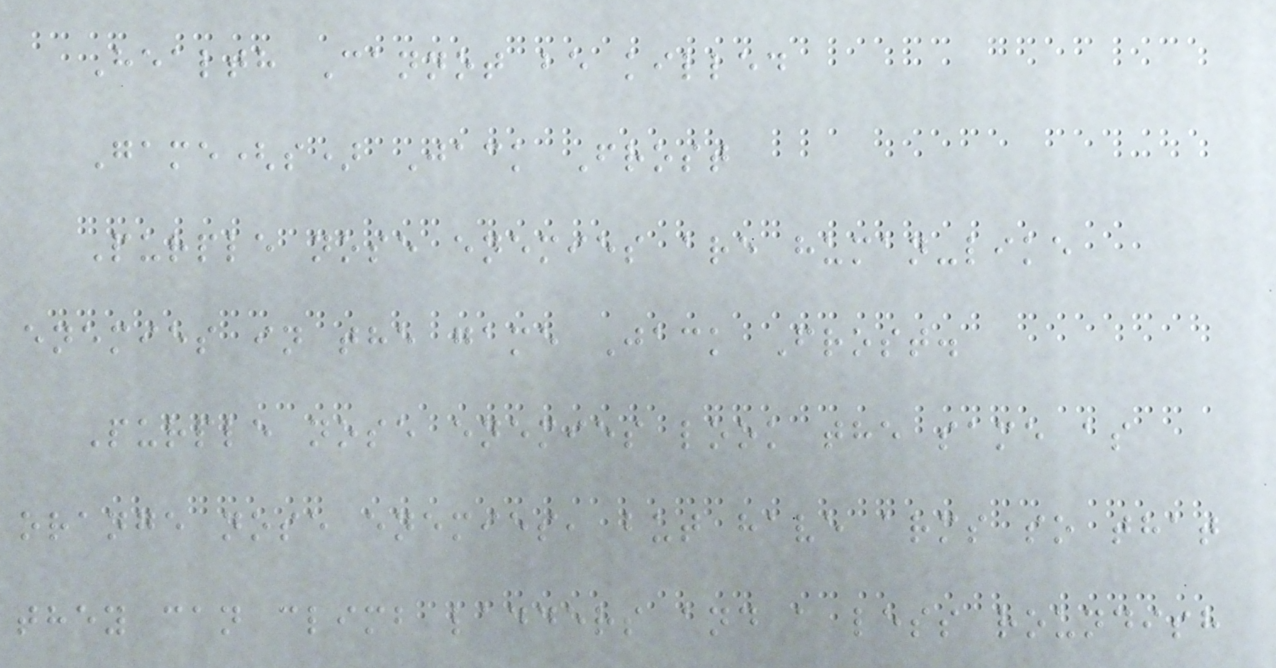Health Cannot be killed
Game(s) Jack Frost
Purple nose enemies are human-like
enemies in the game Jack Frost.
Purple nose enemies look the same as
orange nose enemies, but have arms so that
they can climb ladders and a less roundish
